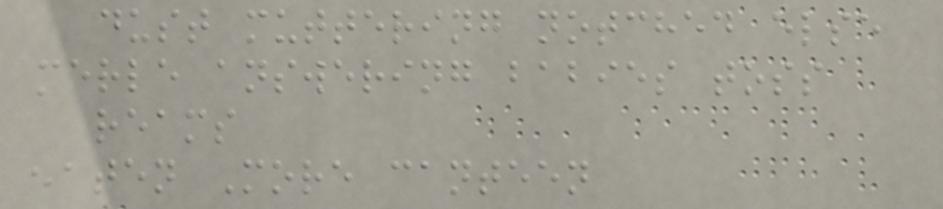dust muttering notched else
merle answering babies toss
reams
eaten More canteen
